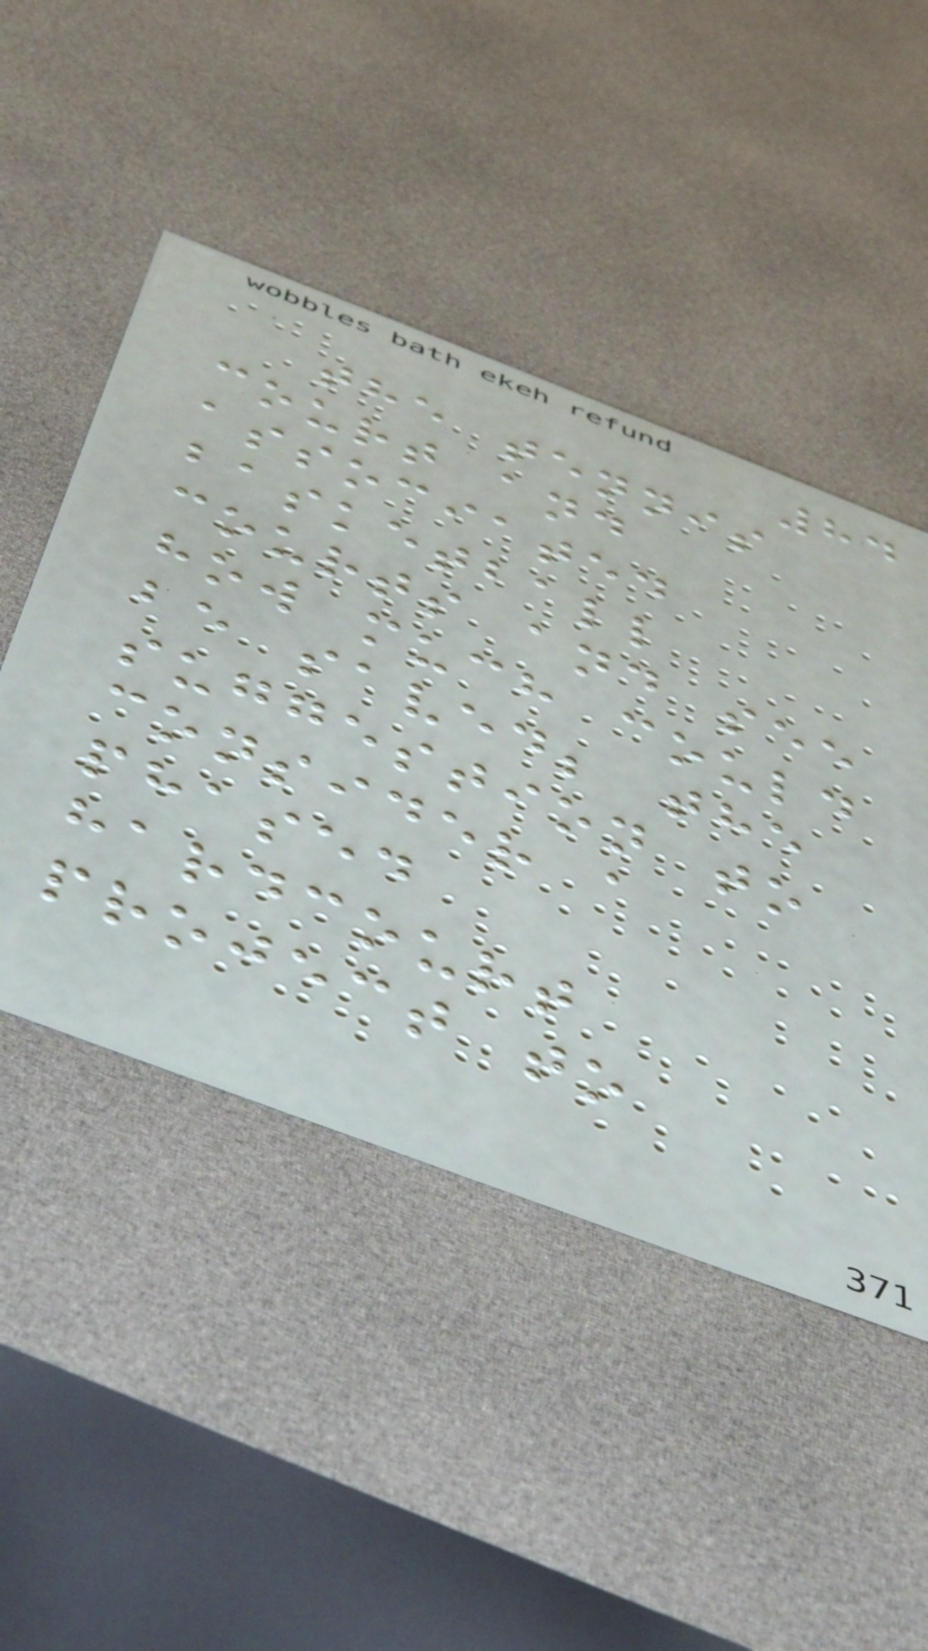84
the tennis
court and
associated
basketball
courts and see
how much could
be saved; the
suggestion to
consider a
phased
hardcourt
project to
